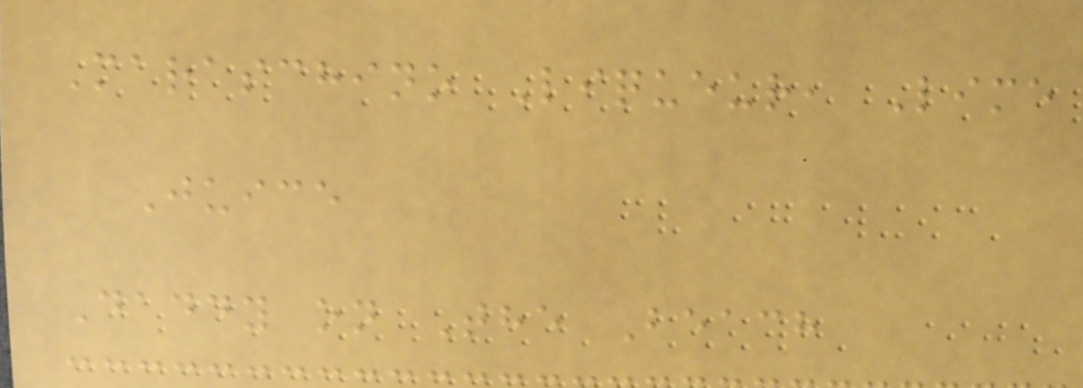Maraschino Liqueur, Lime
Juice
Daddy on The Beach
